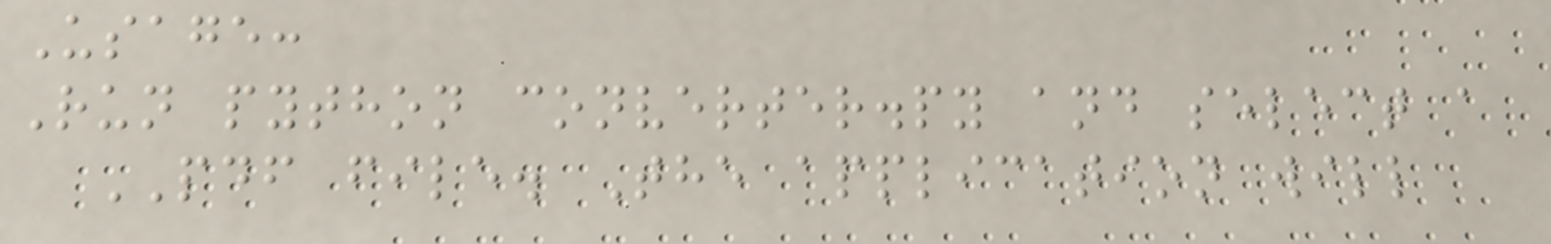Usage:
Run python converter.py and select a
PDF file. The application will
